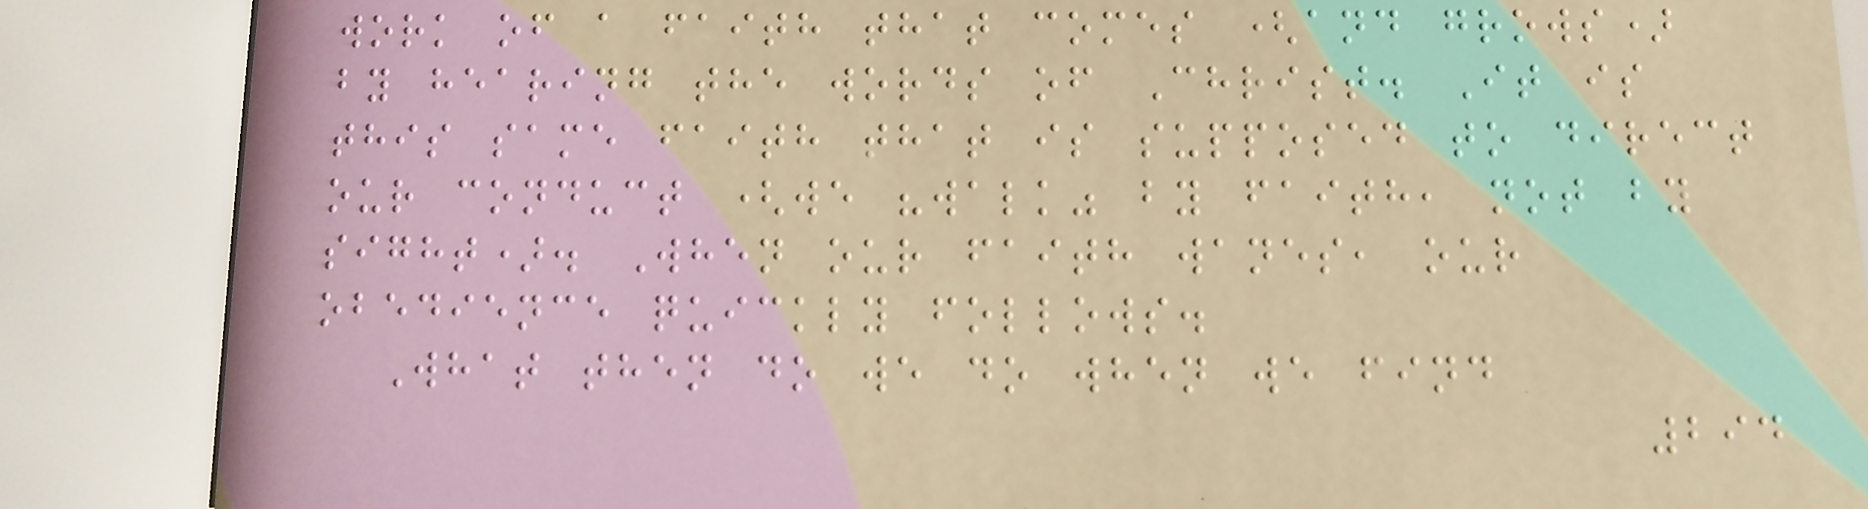work of a faith that comes (and grows)
by hearing the words of Christ. It is
this same faith that is supposed to direct
our conduct (we "walk" by faith, not by
sight). When our faith wanes, our
obedience quickly follows.
What then do we do when we find
294
